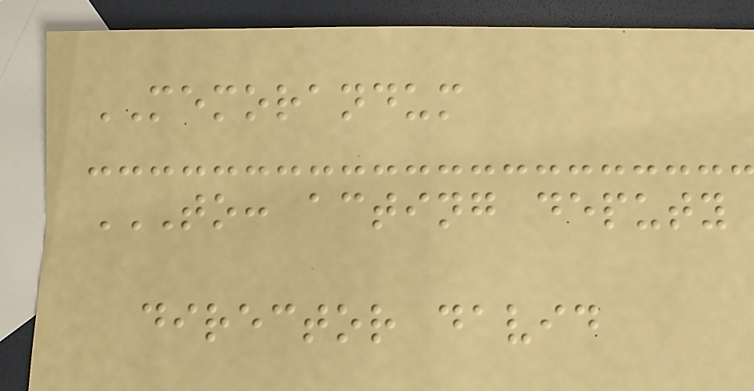MEMORANDUM
TO: ACTING DEPUTY
DIRECTOR DAVID
